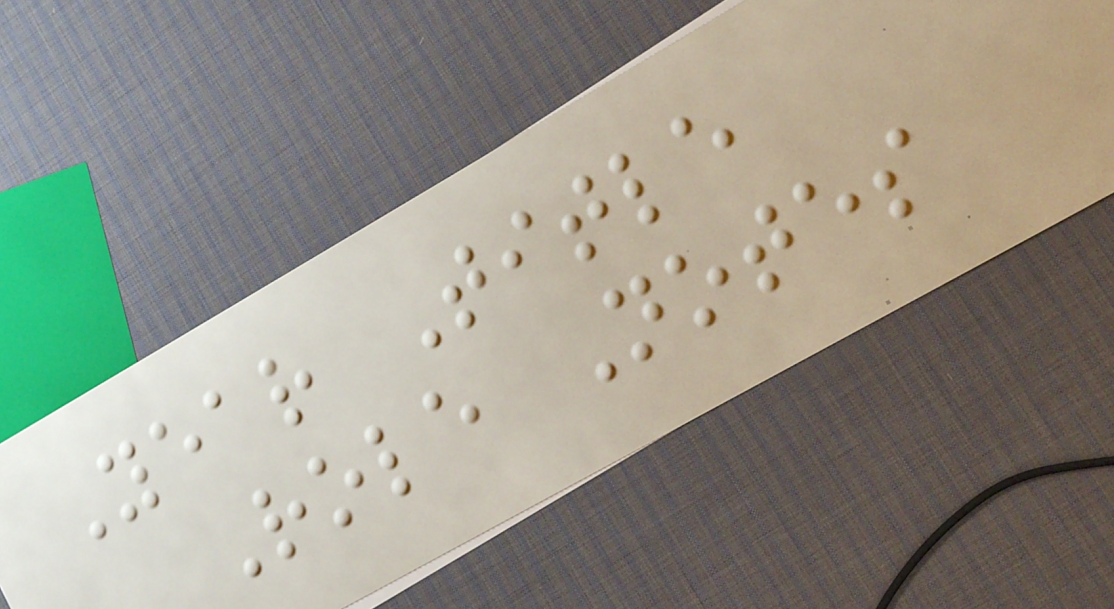Year Title
Role Notes
